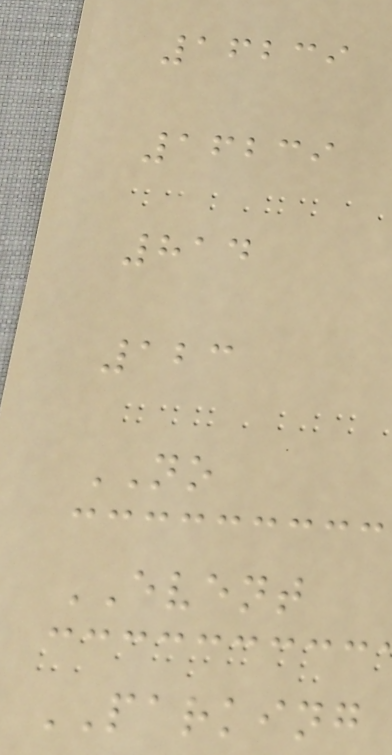16239
16239
814
123
NO
EVENT
PARKING
